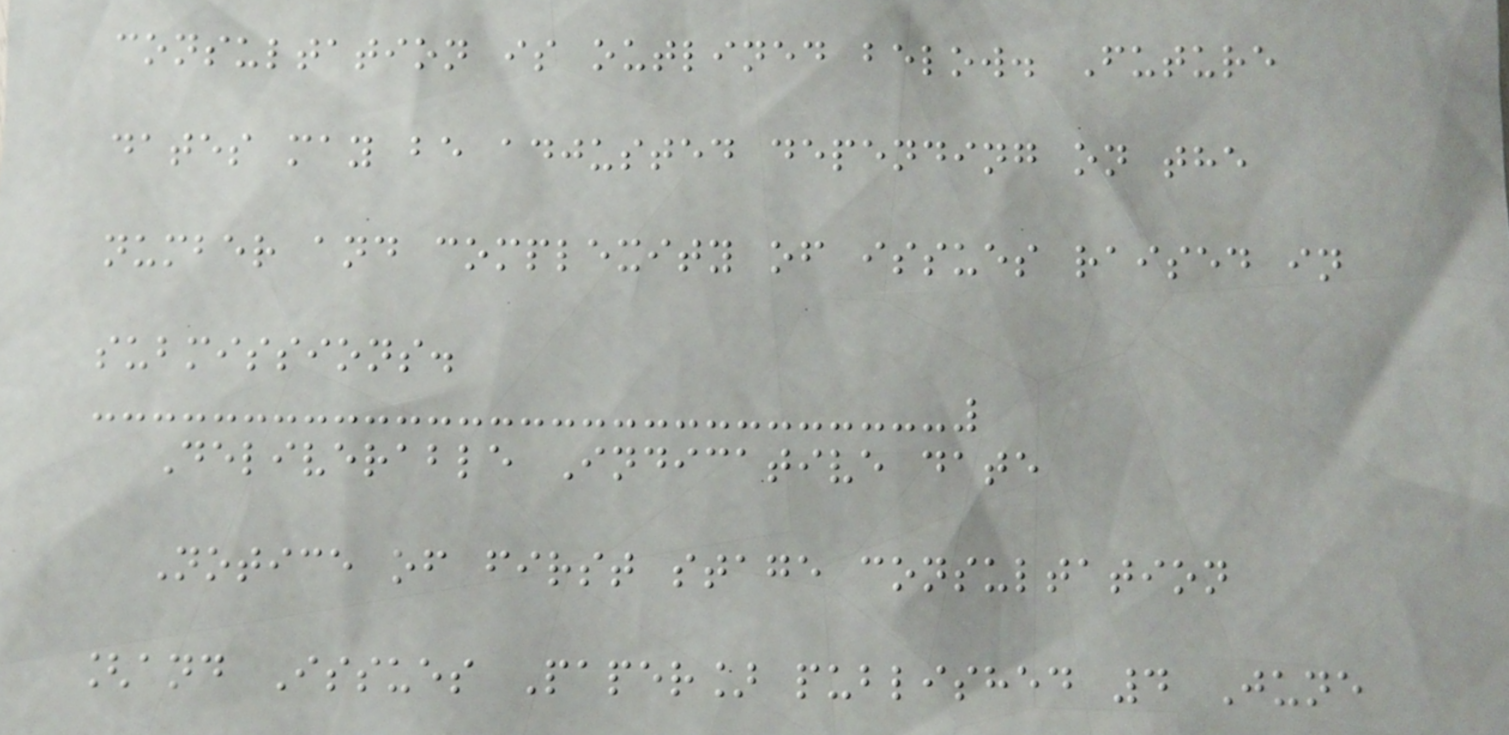consultation is outlined below. Future
dates may be adjusted depending on the
number and complexity of issues raised in
submissions.
Deliverable Indicative date
Notice of first stage consultation
[and Issues Paper] published 4 June
